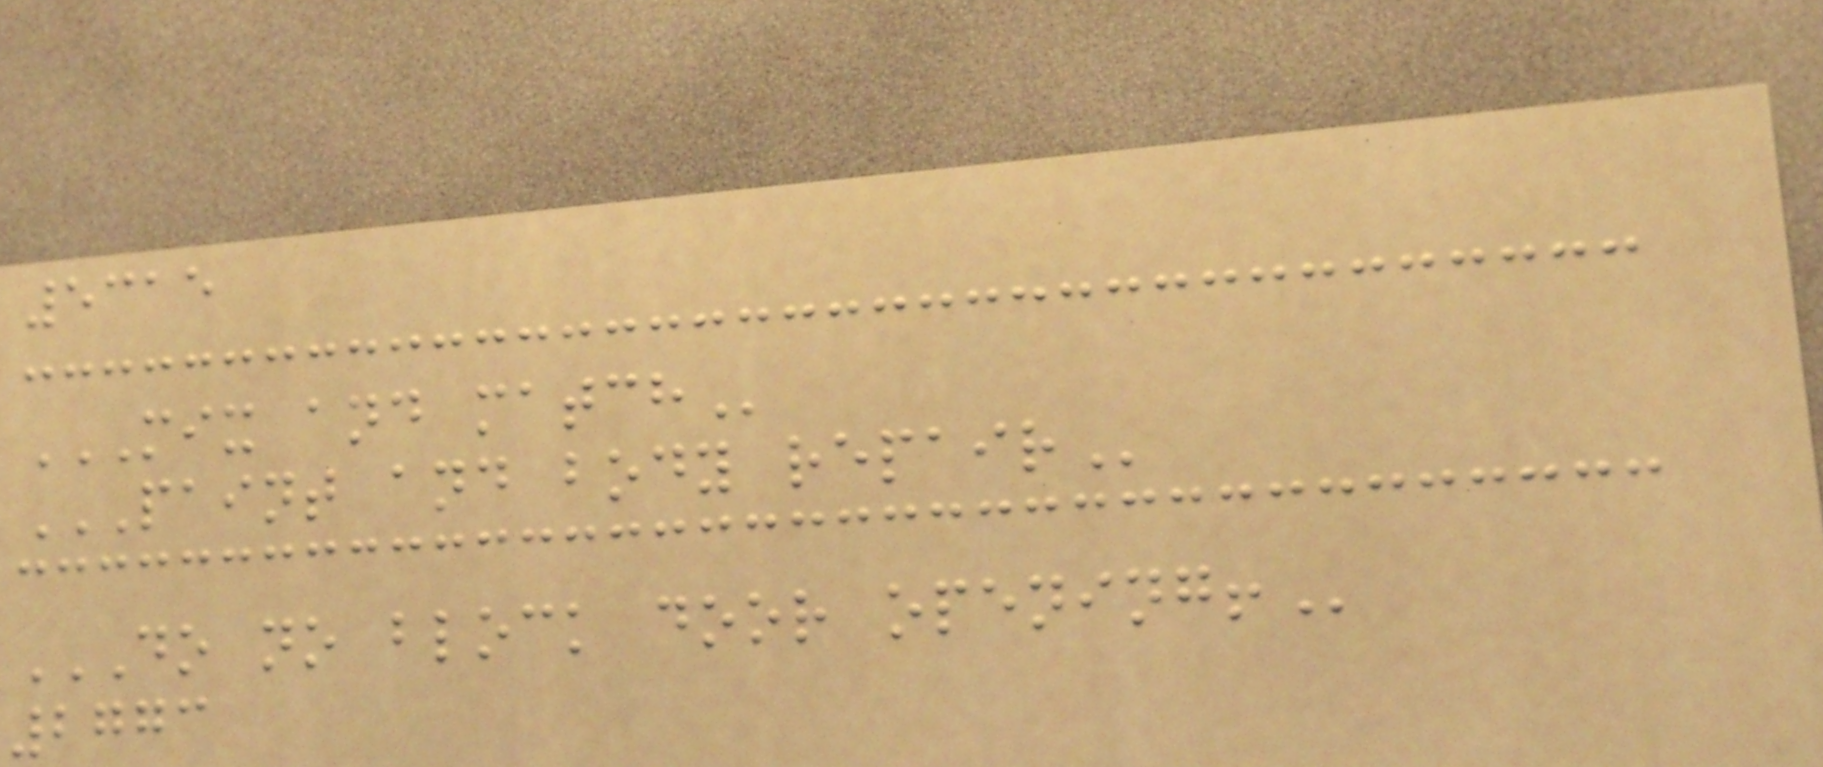5315
MIX AND MATCH
PAINT AND BODY REPAIR
DO NO BLOCK DOOR OPENING!
2773
